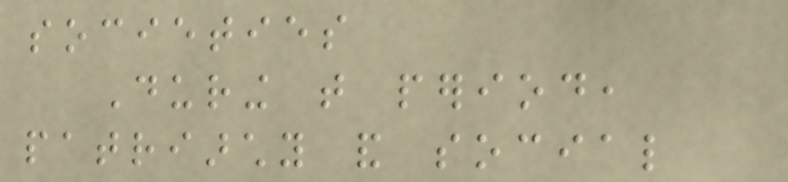societies
During that period,
patriarchy and social
